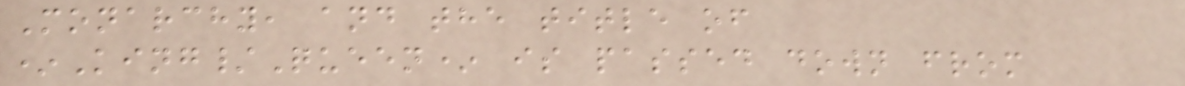Monarchy, and the title of
*King/Queen* is passed down from
